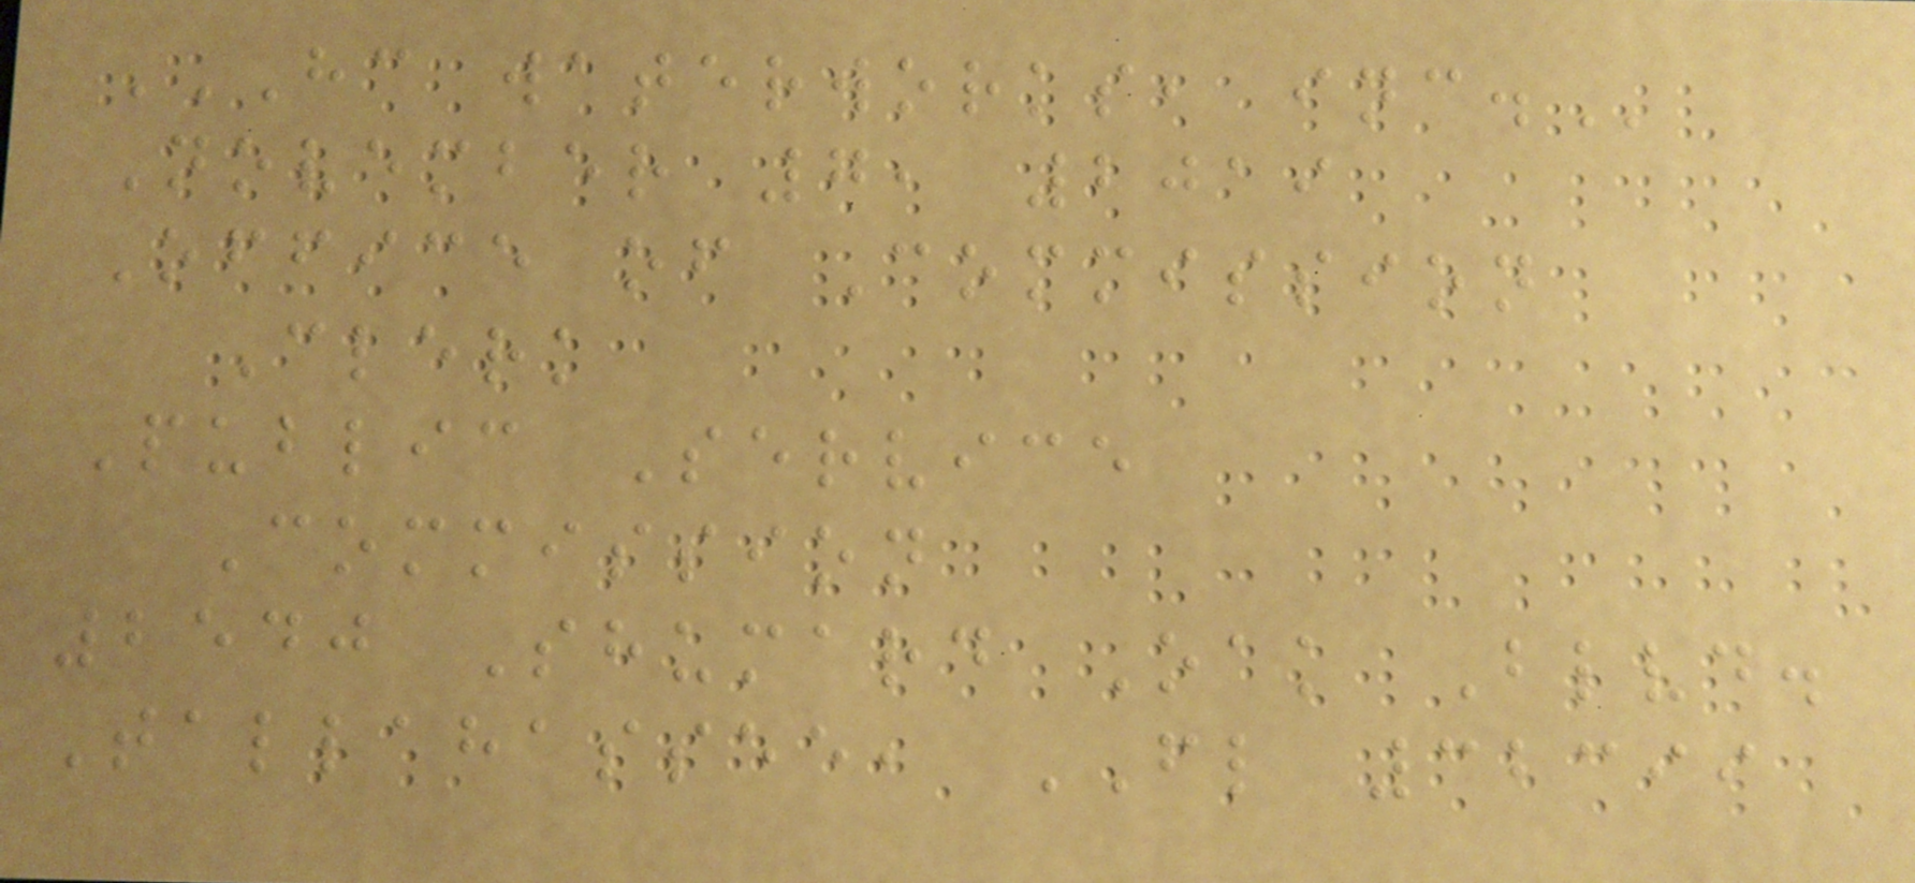HC WATERWORKS, INC.
November 7, 2019
Office of Commission
Clerk
Public Service
Commission
2540 Shumard Oak Blvd.
Tallahassee, FL 32399
